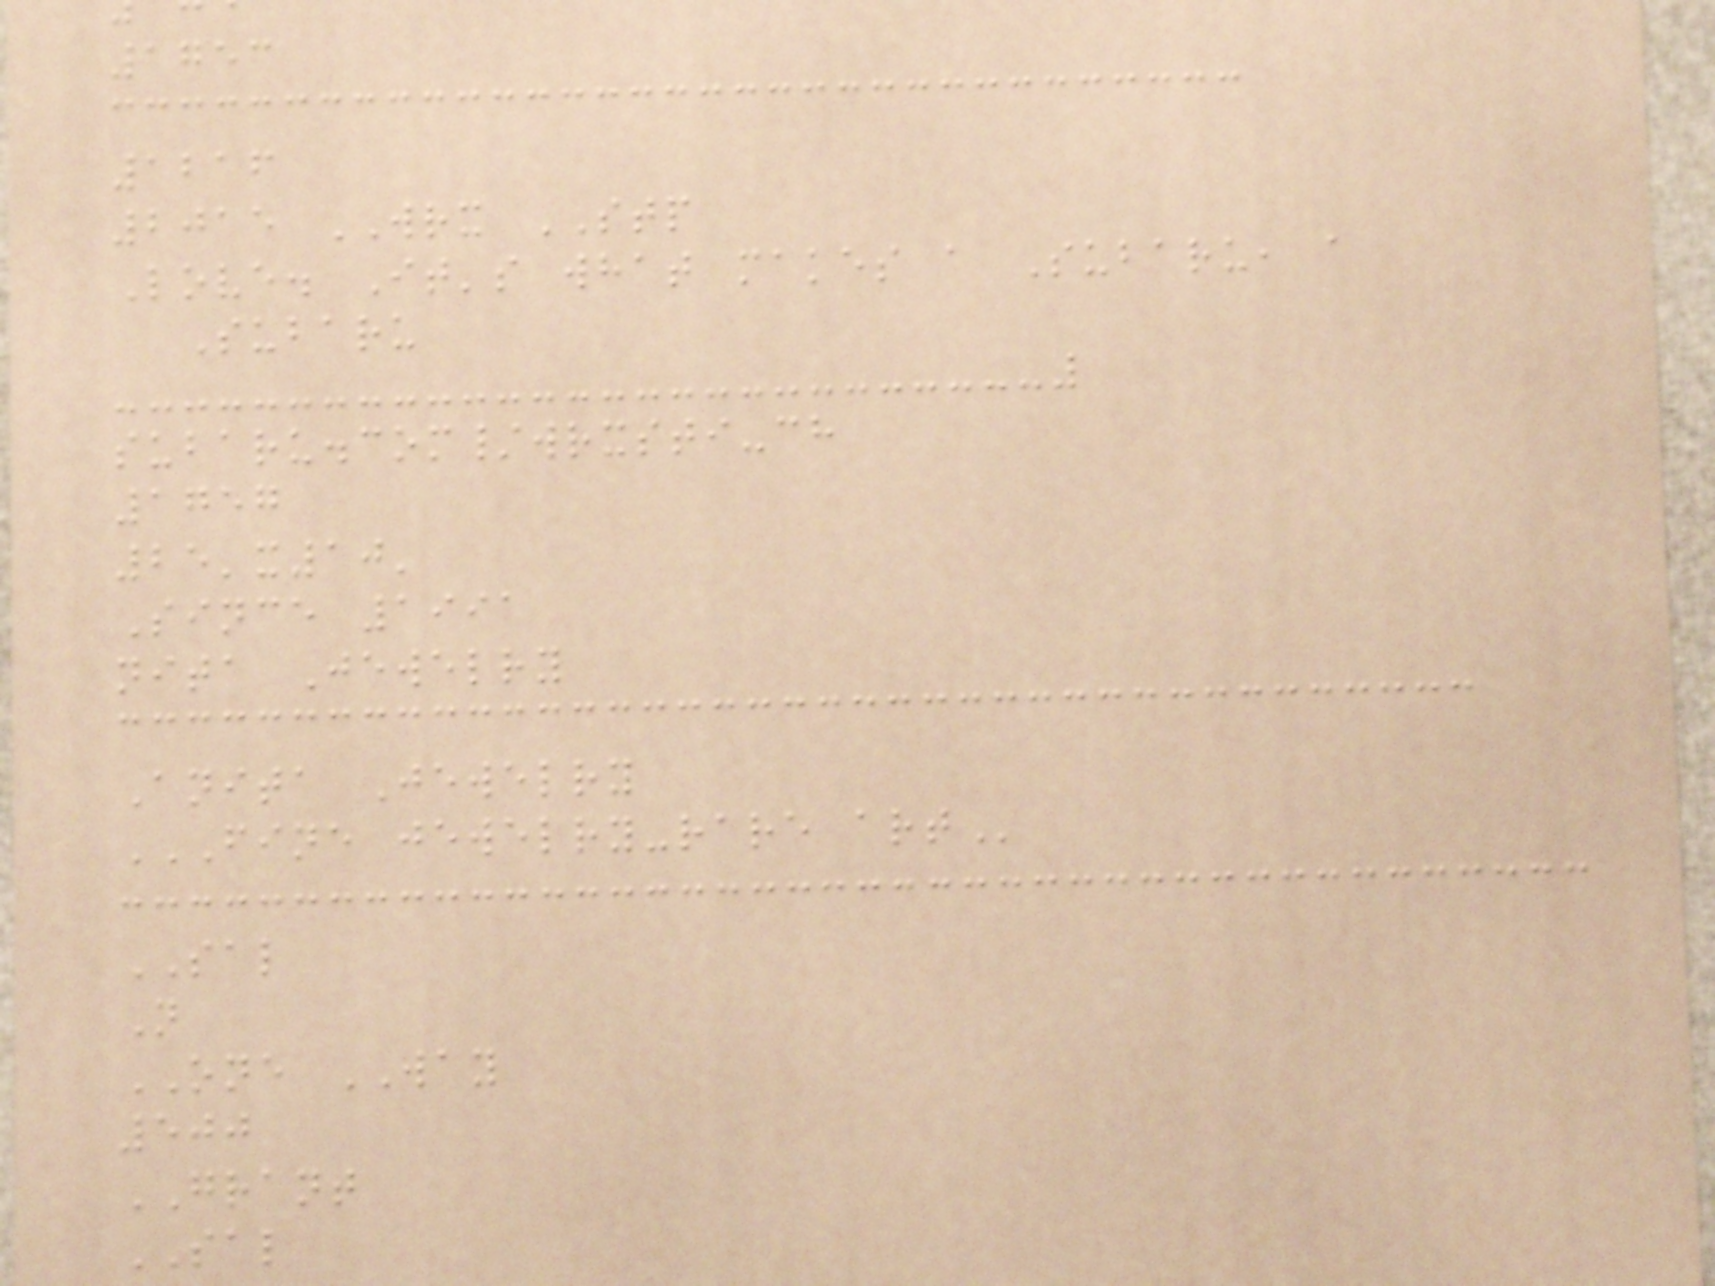1753
1216
2015 WRX STP
Love. It's what makes a Subaru, a
Subaru
subaru.com/wrxsti-ch
1757
25'x10'
Since 1991
nita Jewelry
Anita Jewelry
FINE JEWELRY-RARE ART
SAL
N
ONE WAY
500
GRANT
SAL
